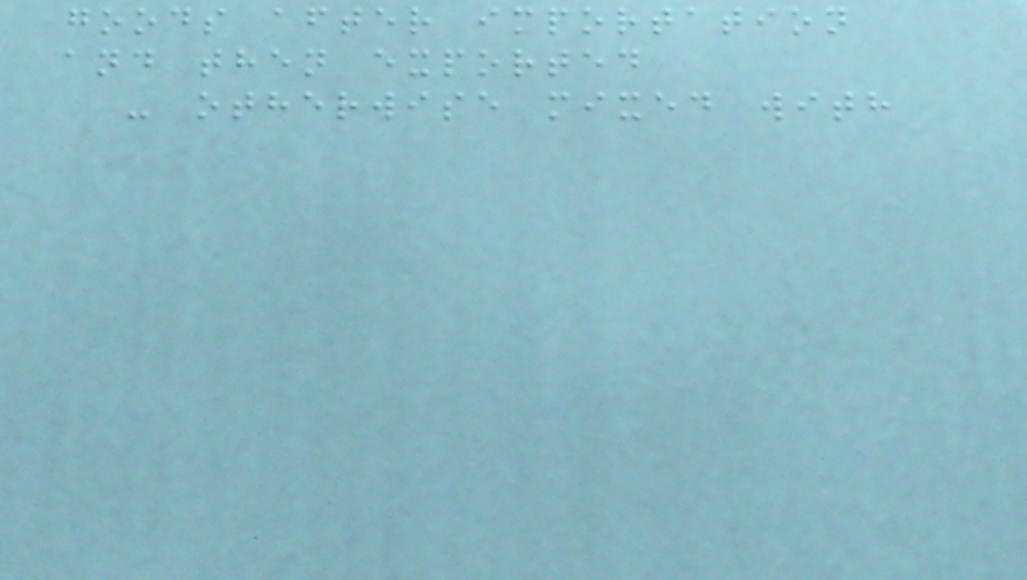goods after importation
and then exported
- otherwise mixed with
